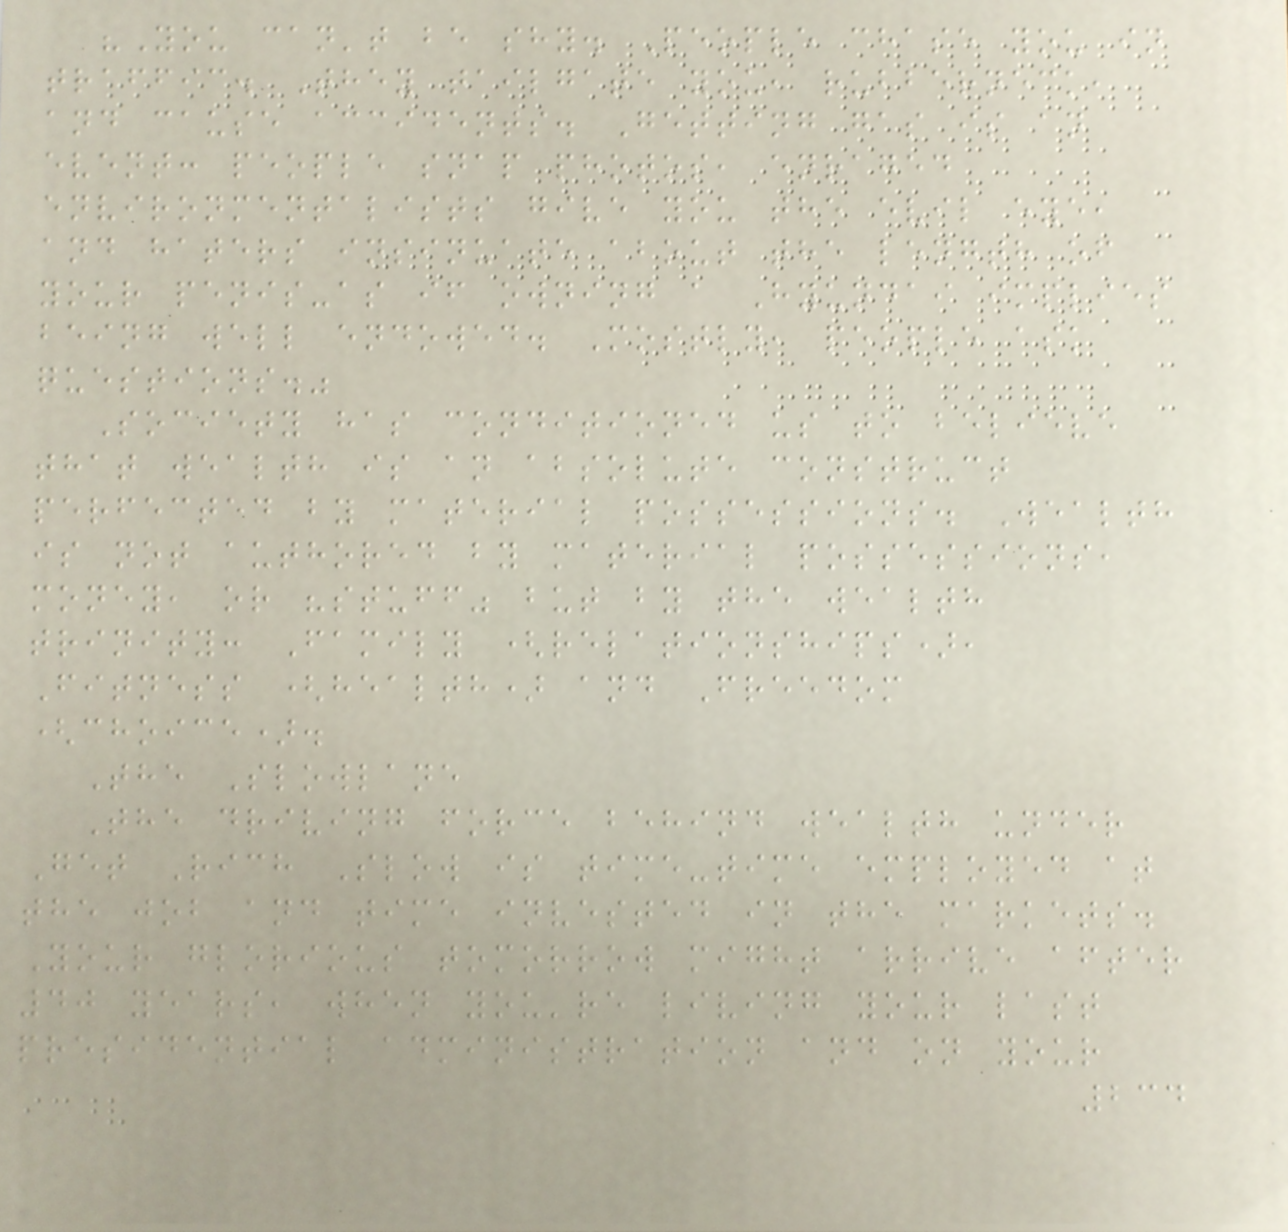"You can't be shy. People chase you in
traffic. They tailgate you, rubberneck,
and cause accidents. Getting gas is an
event: people snap photos, enraged
environmentalists give you the evil eye,
and haters insinuate about the length of
your penis-as if owning a Hyundai implies
being well endowed. Mostly, people ask
questions."
Society has conditioned us to believe
that wealth is an absolute construct
perfected by material possessions. Wealth
is not authored by material possessions,
money, or "stuff" but by the wealth
trinity: Family (relationships),
Fitness (health) and Freedom
(choice).
The Slowlane
The driving force behind wealth under
Get Rich Slow is time-time employed at
the job and time invested in the markets.
Your glorious tomorrow might arrive after
40 years, when you're living your last
presidential administration and on your
234
